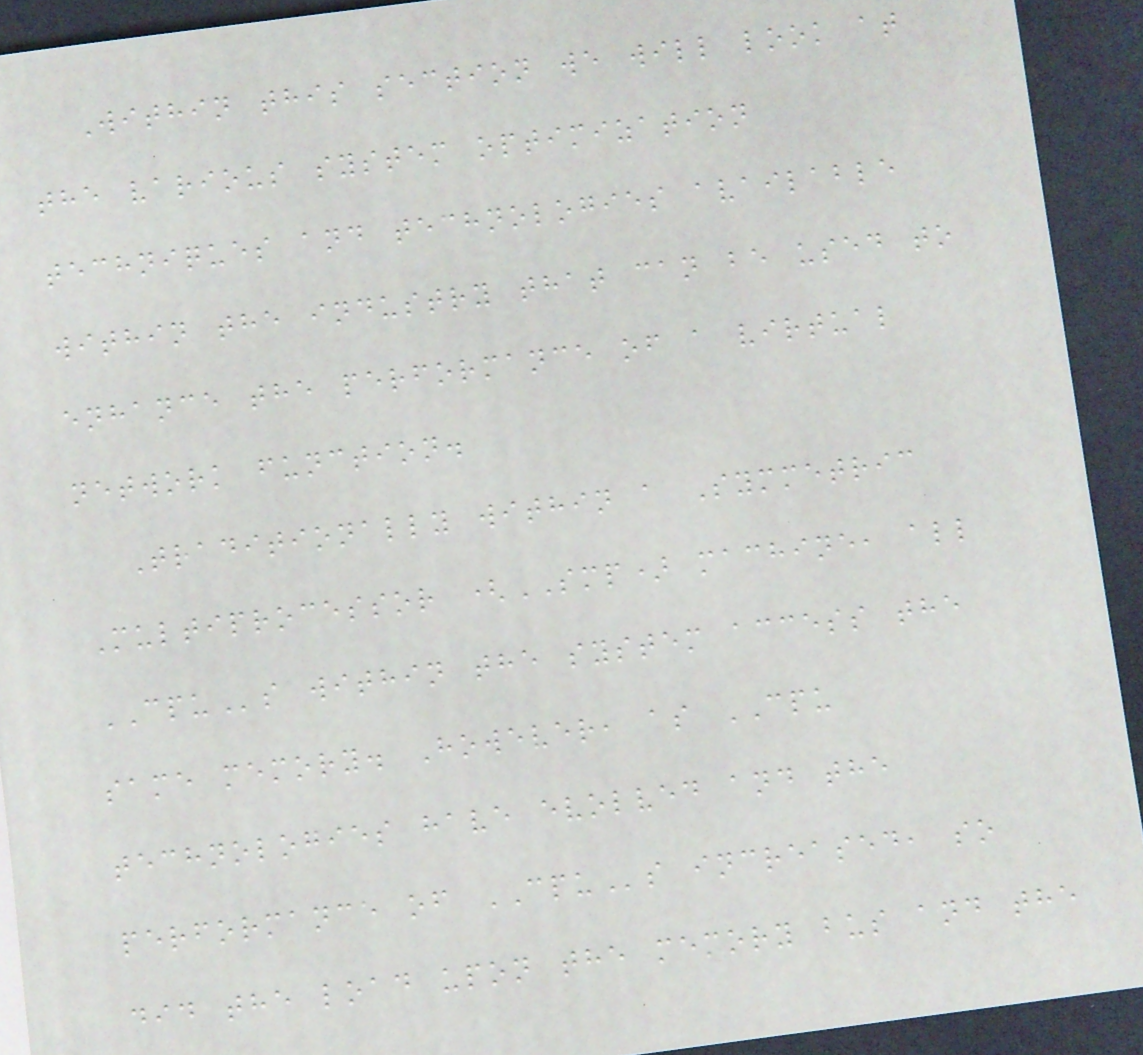Within this section we will look at
the various system optimization
techniques and technologies available
within the industry that can be used to
enhance the performance of a virtual
network function.
Traditionally within a Symmetric
Multiprocessor (SMP) machine, all
CPUs within the system access the
same memory. However, as CPU
technologies have evolved and the
performance of CPUs increased, so
did the load upon the memory bus and the
